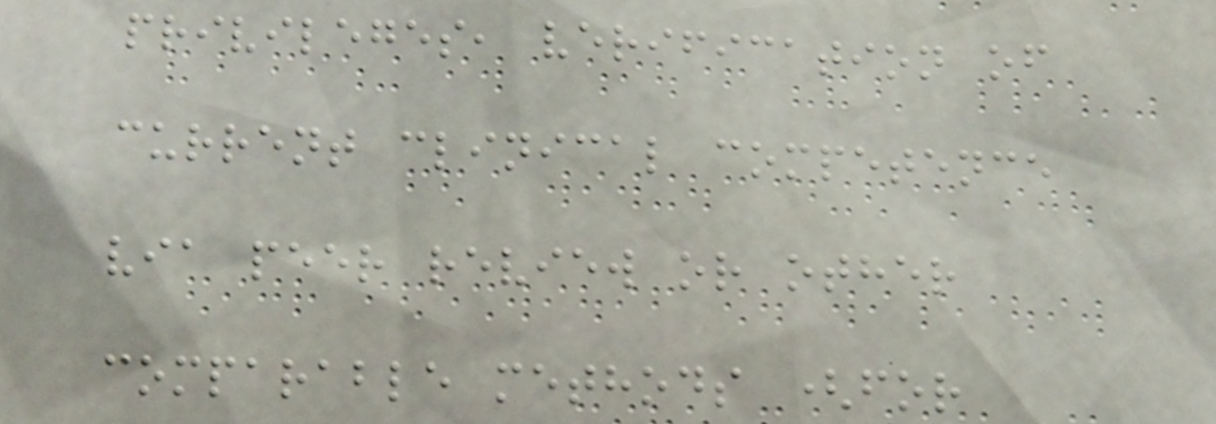privileges, verification of
current clinical competence
via peer review or other
comparable methods (for
